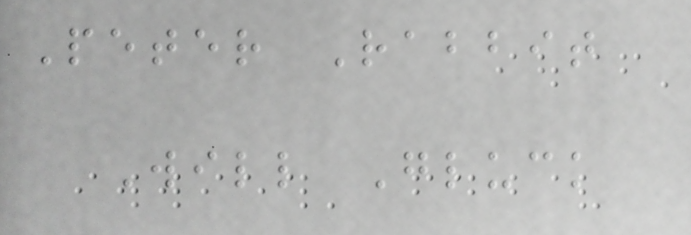Peter Rabbit
Will Gluck
